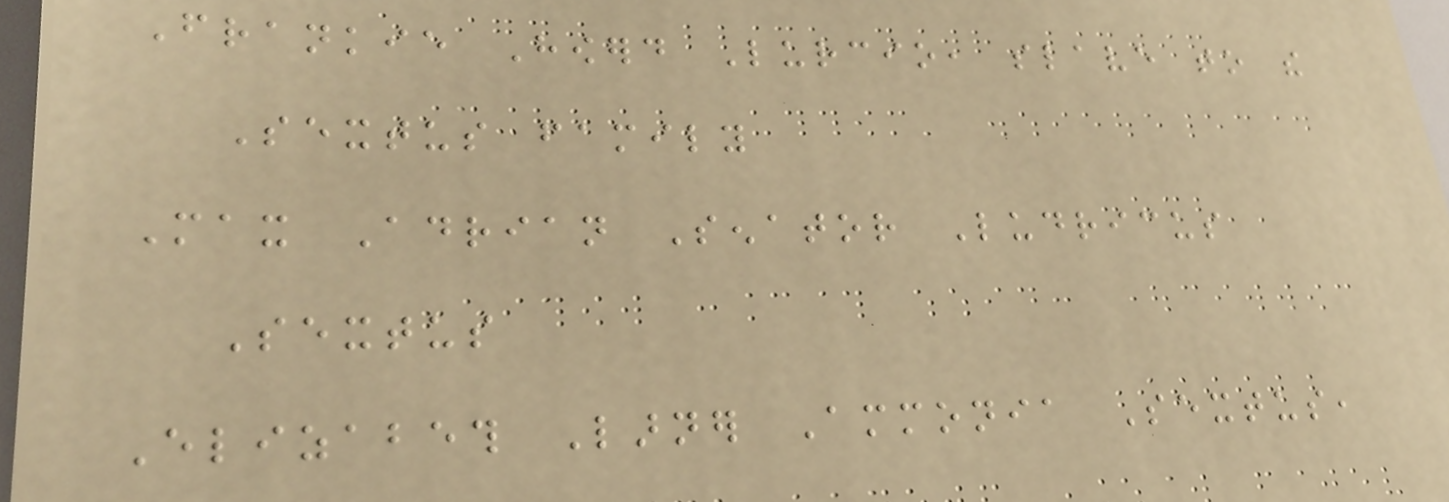Frankie Howerd Lurcio, slave to the
Sextus family
Max Adrian Senator Ludricus
Sextus
Elizabeth Larner Ammonia Sextus,
